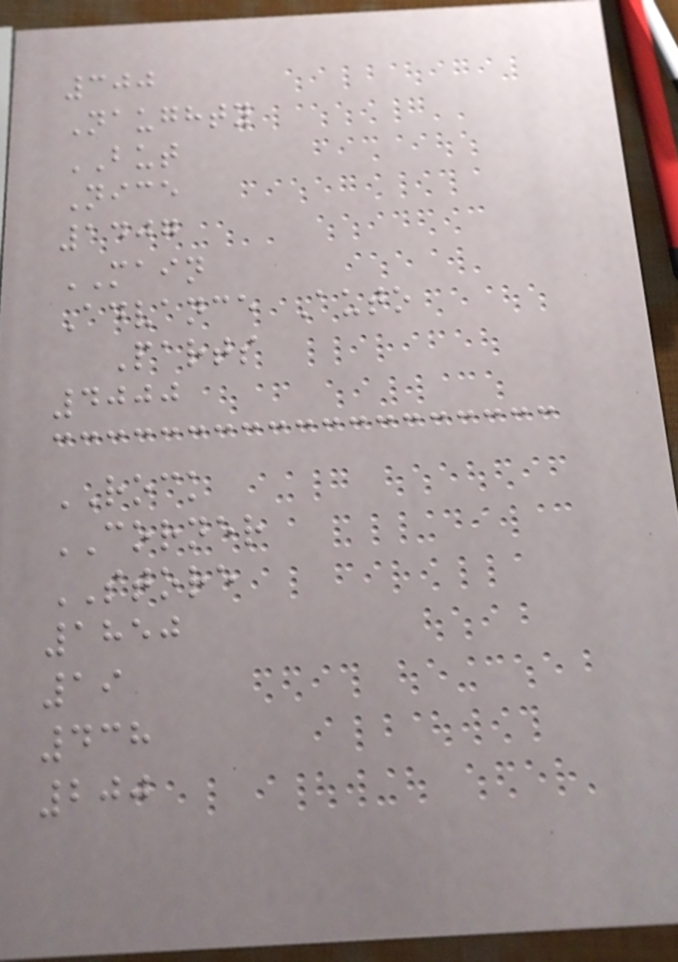300
Naughty
BUT
Nice
1407
MAIN
Advance Auto
Parts
4000
ROCK
CORNER
STORE
1850
19
438
200
